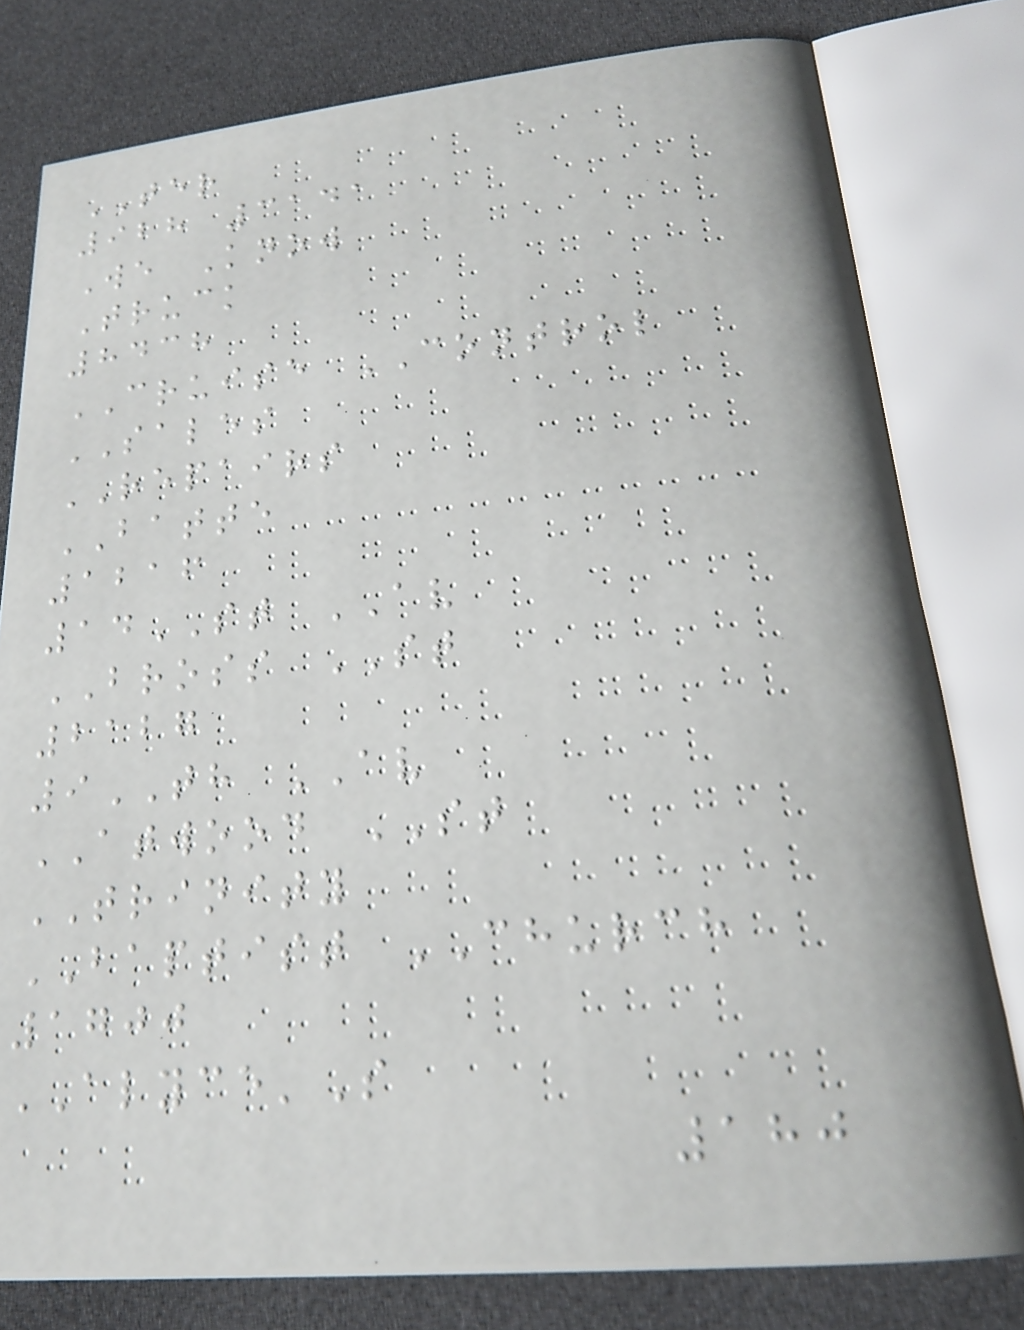TER
928 3141
We Know
Truck
8438
CRUISE CONTROL
SALES
REPAIRS
BATTE
1216
14ST AV
BROSS ST
2127
9TH AV
ATWOOD ST
TRINITY
BAPTIST CHURCH
1700
ALYCE'S
180
